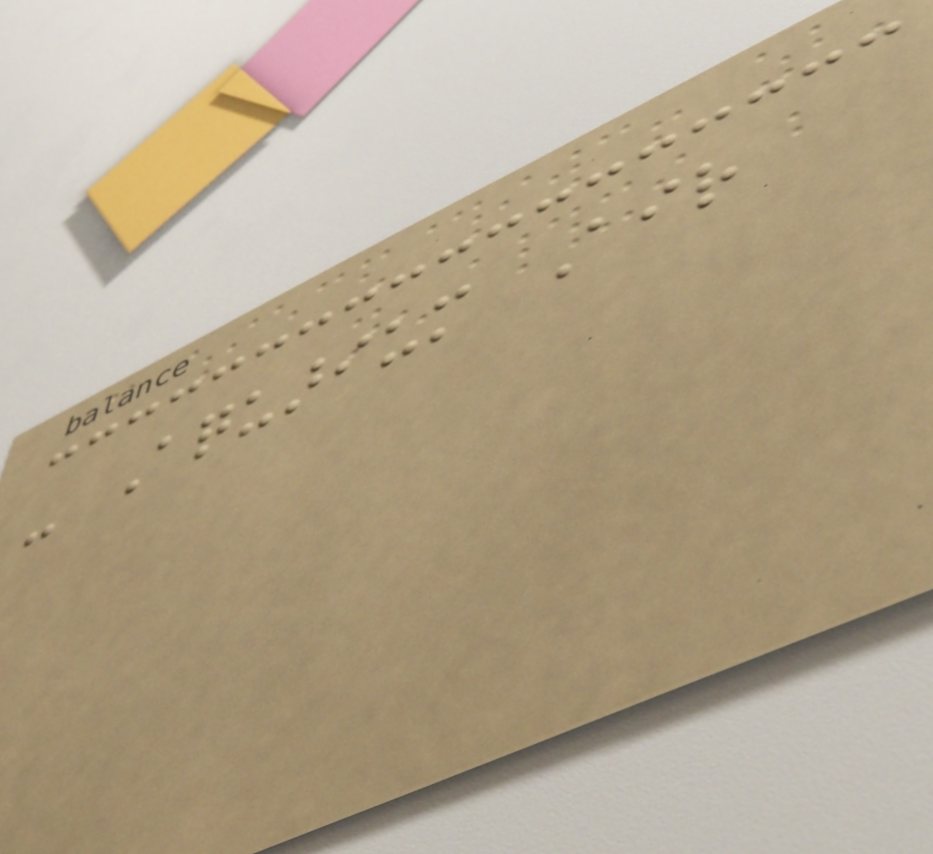- Aquarium Air
